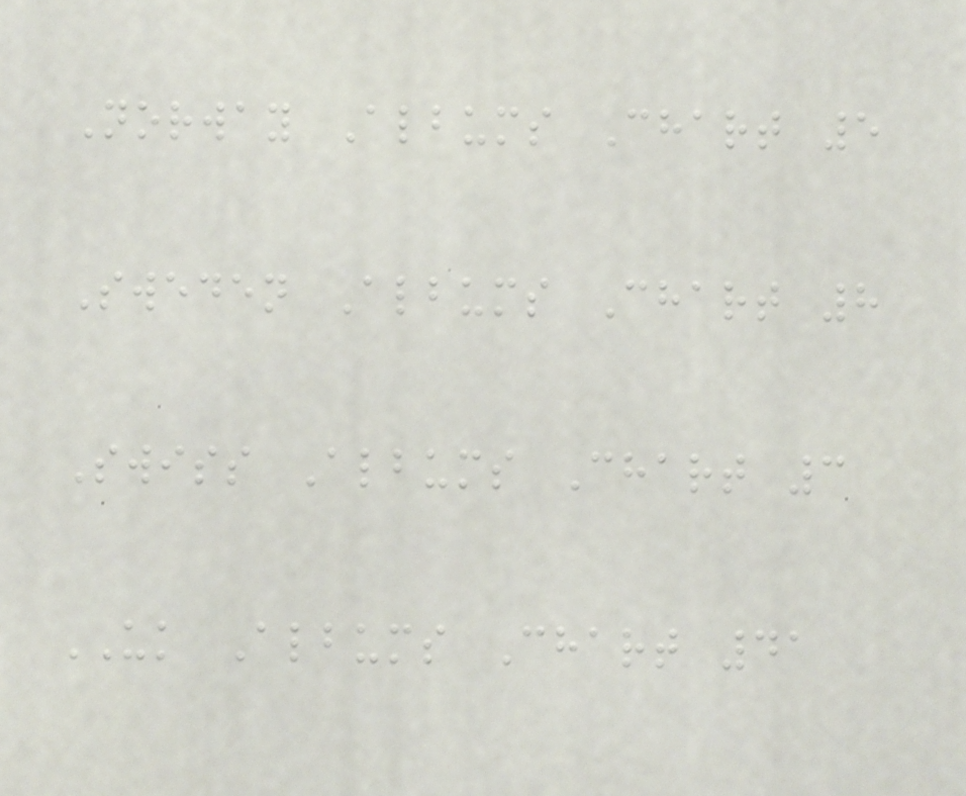Norway Albums Chart 5
Sweden Albums Chart 8
Swiss Albums Chart 3
UK Albums Chart 41
